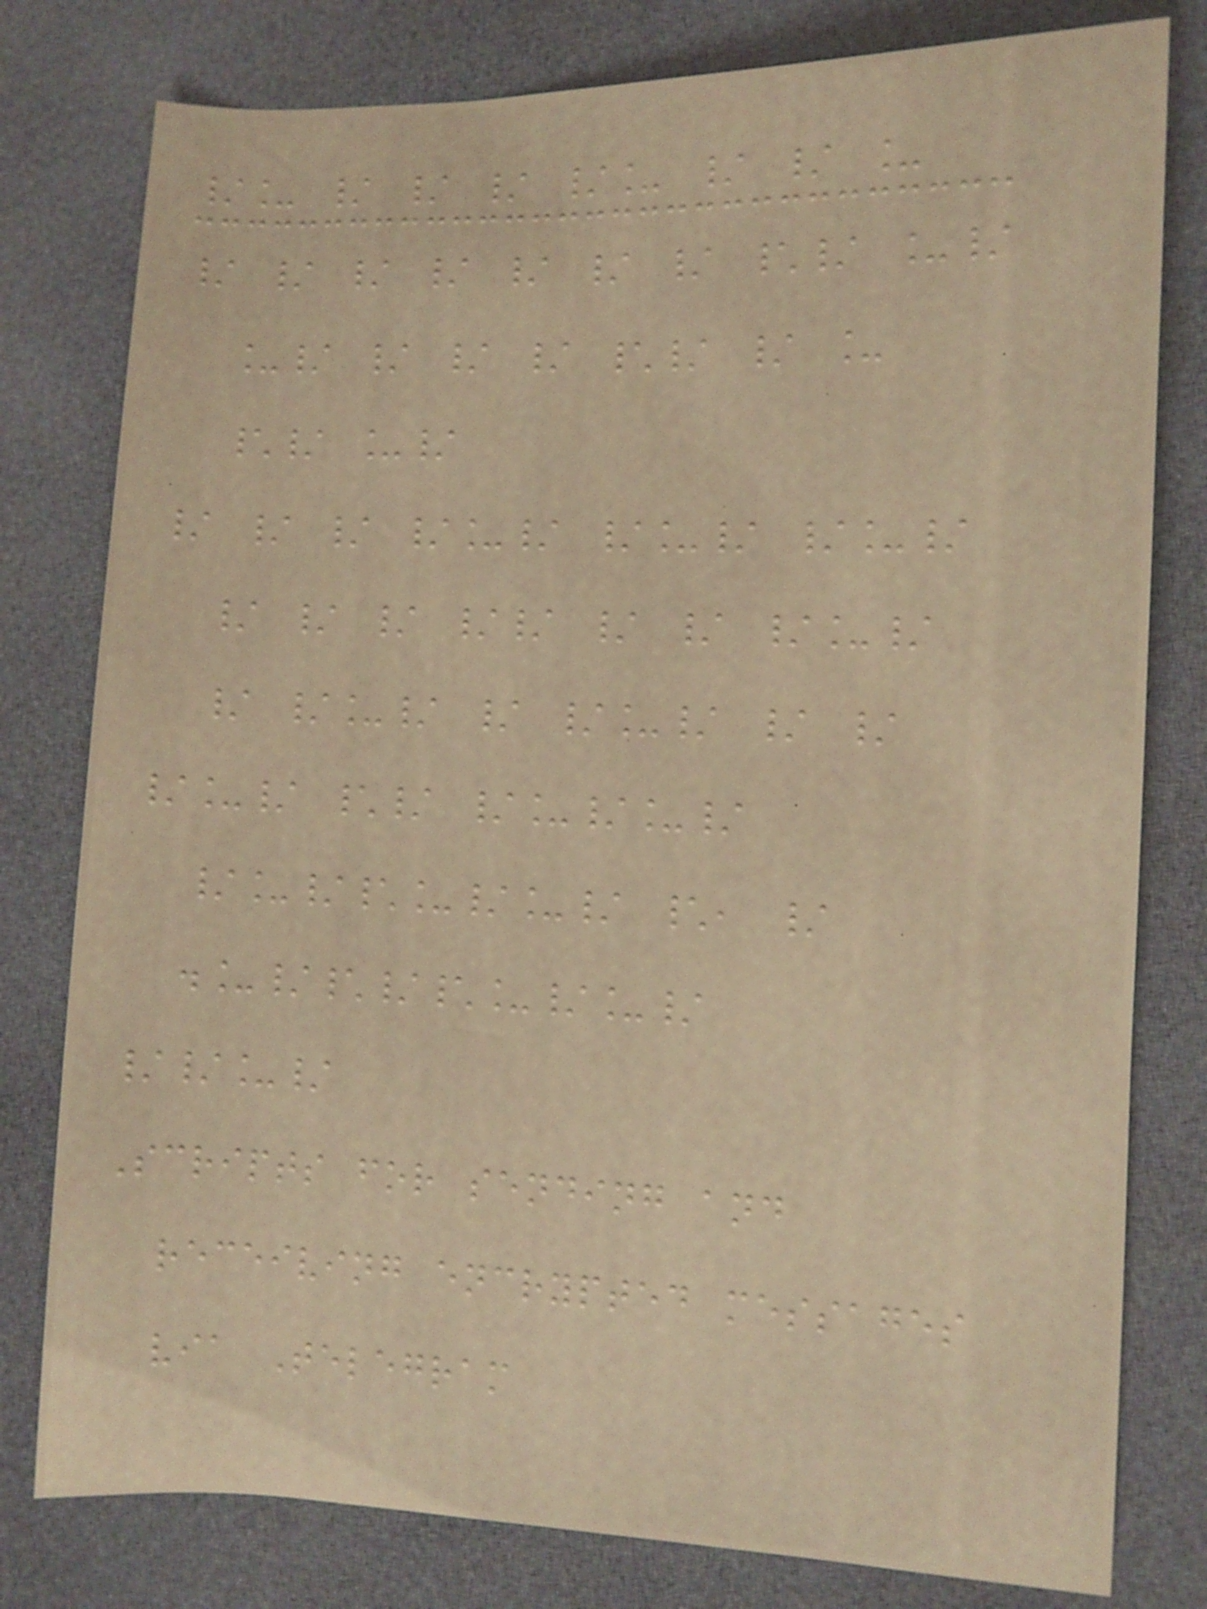/_ / / / /_ / / _
/ / / / / / / \/ _/
_/ / / / \/ / _
\/ _/
/ / / /_/ /_/ /_/
/ / / // / / /_/
/ /_/ / /_/ / /
/_/ \/ /_/_/
/_/\_/_/ \, /
._/\/\_/_/
//_/
Scripts for sending and
receiving encrypted messages
via Telegram
